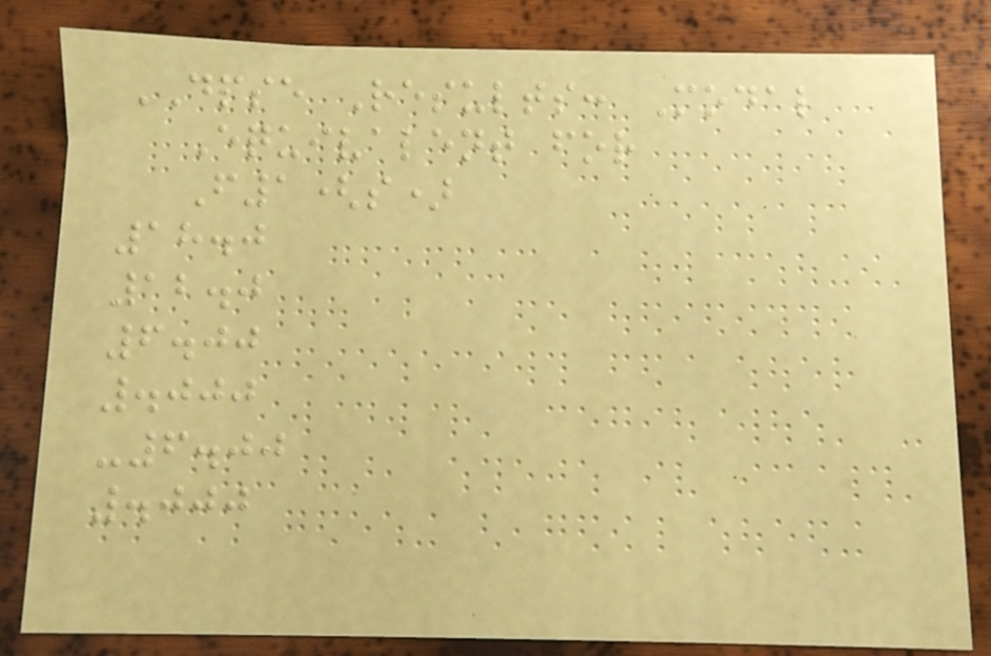DPSE Results: Modal
Equivalent for
F1(s)
18.0
12.0
6.00
.000
-6.00
.000
